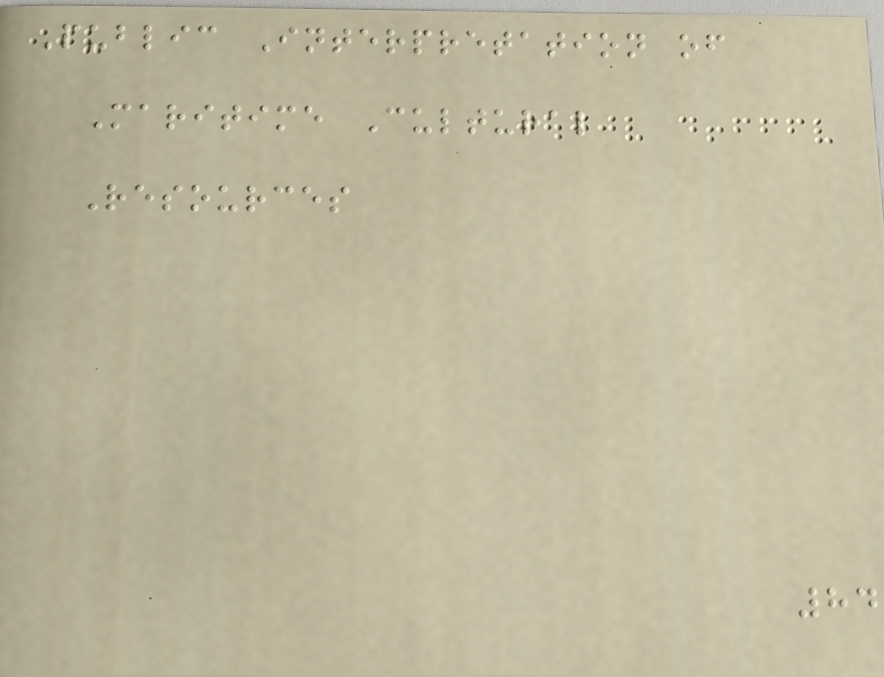Public Interpretation of
Maritime Cultural
Resources
84
